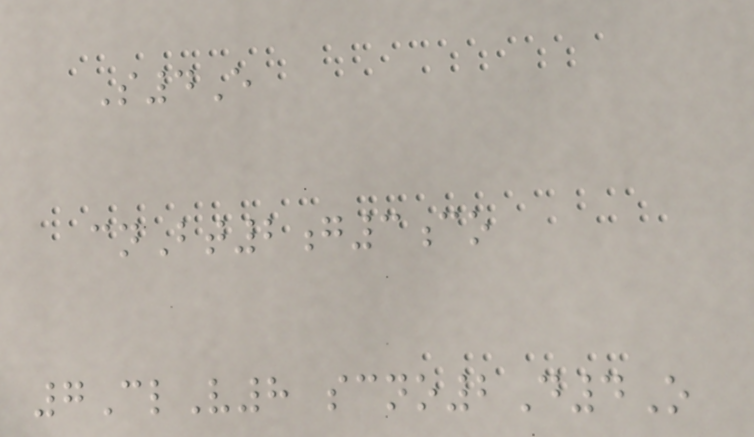S4E
cnBt2g3co
7ClV8 scno2D4O
